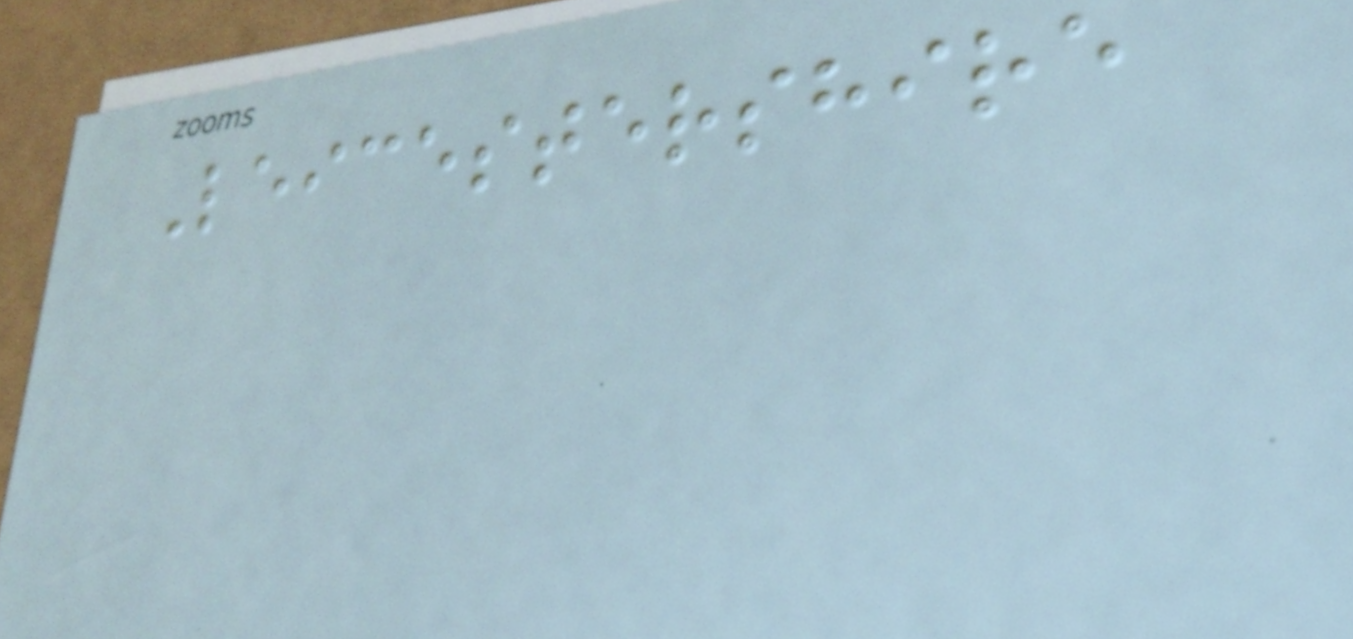Leicestershire
